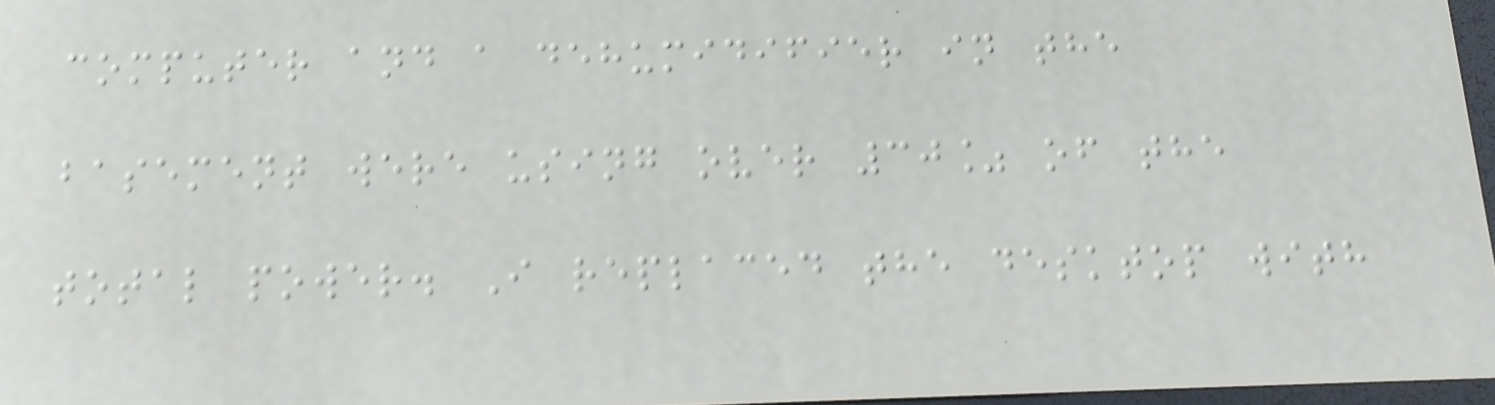computer and a dehumidifier in the
basement were using over 30% of the
total power. I replaced the desktop with
